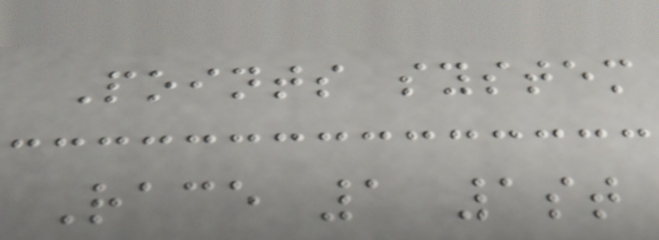Points system
Race 1 1st
